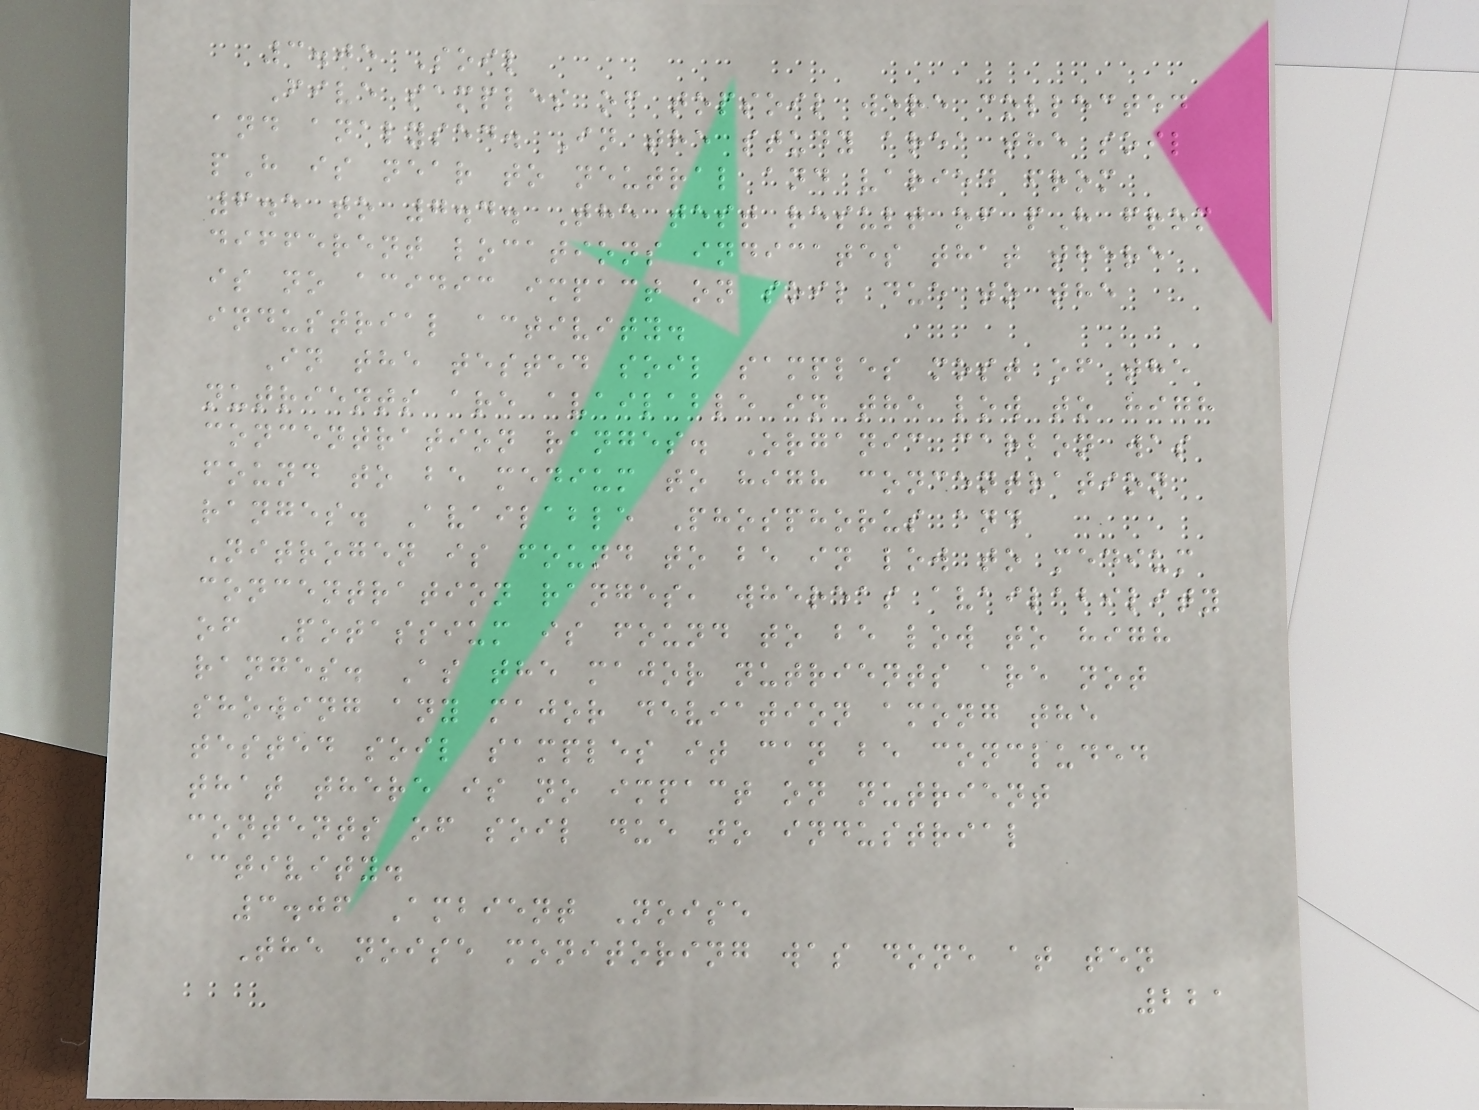3.05 Soil
Five samples of topsoil were collected
and analysed. In the study area the soil
pH is near to neutral and varied from
6.5 to 7.4. The test result of pH from
different locations indicates that there
is no acidic impact on soil due to the
industrial activity.
In the tested soil samples most of the
nutrients are available in the low to high
concentration ranges. Organic carbon was
found to be medium to high concentration
ranges. Available Phosphorus and
Nitrogen is found to be in low to medium
concentration ranges, whereas availability
of Potassium is found to be low to high
ranges. As the major nutrients are not
showing any major deviation among the
tested soil samples it can be concluded
that there is no impact on nutrient
contents of soil due to industrial
activity.
3.06 Ambient Noise
The noise monitoring was done at ten
221
